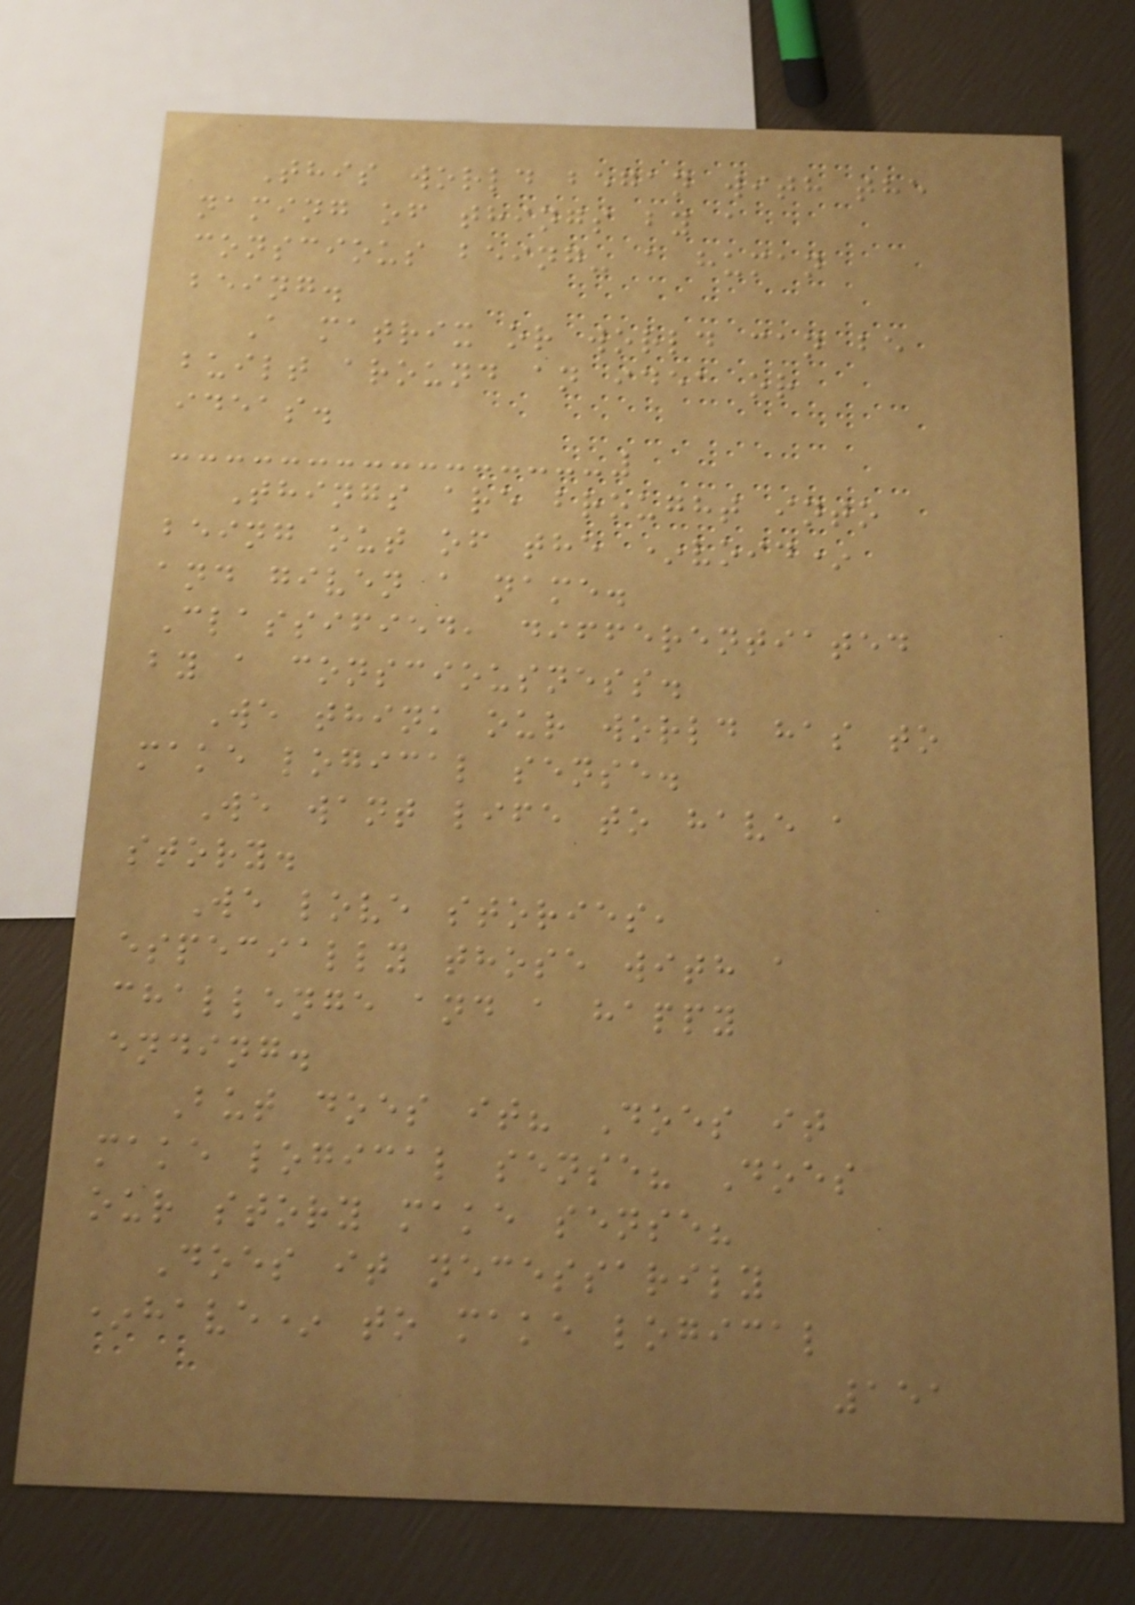This world began with the
naming of things by a
conscious being- a human
being.
A matrix or world can be
built around an idea or
ideas.
Things are brought into
being out of the *void*
and given a name.
Classified, differentiated
by a consciousness.
We think our world has to
make logical sense.
We want life to have a
story.
We love stories,
especially those with a
challenge and a happy
ending.
But does it? Does it
make logical sense? Does
our story make sense?
Does it necessarily
*have* to make logical
151
